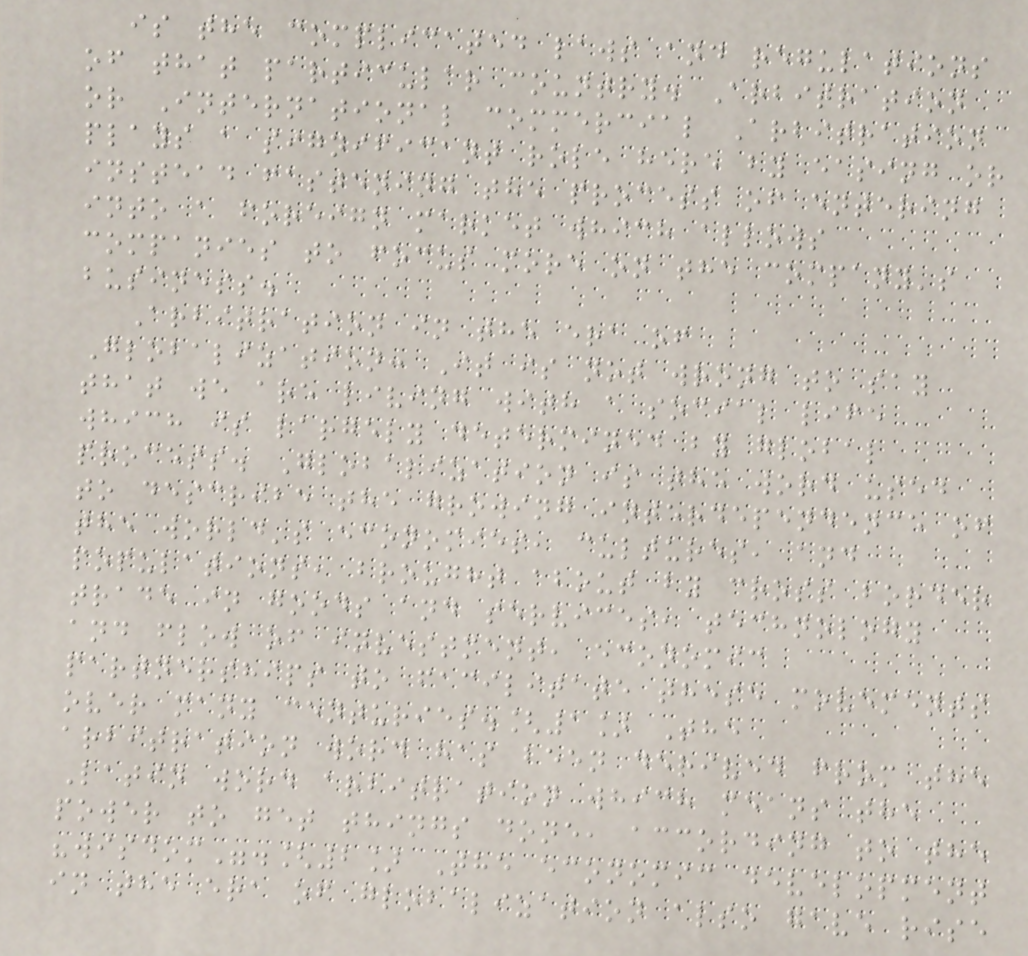is the complicated laws and regulations
of that particular country. Arbitration
or International commercial Arbitration
plays a significant role here by easing or
instead fastening the process of entering
into a foreign market which allows
companies to focus more on the company's
business.
Arbitration in the era of
Globalization: It is not wrong to say
that we are living with a social life
which is largely determined by global
process. Globalization is the word used
to describe the growing interdependence of
the world's economies, cultures, and
populations, brought about by cross border
trade in goods and services, technology
and flow of investment, economic
partnerships to facilitate these movements
over many centuries.[1] The
arbitration word has been derived from the
Latin word arbitration which means the
power to get things done, according to the
"wisdom".[2] The economic development
in the era of globalization also gave rise
